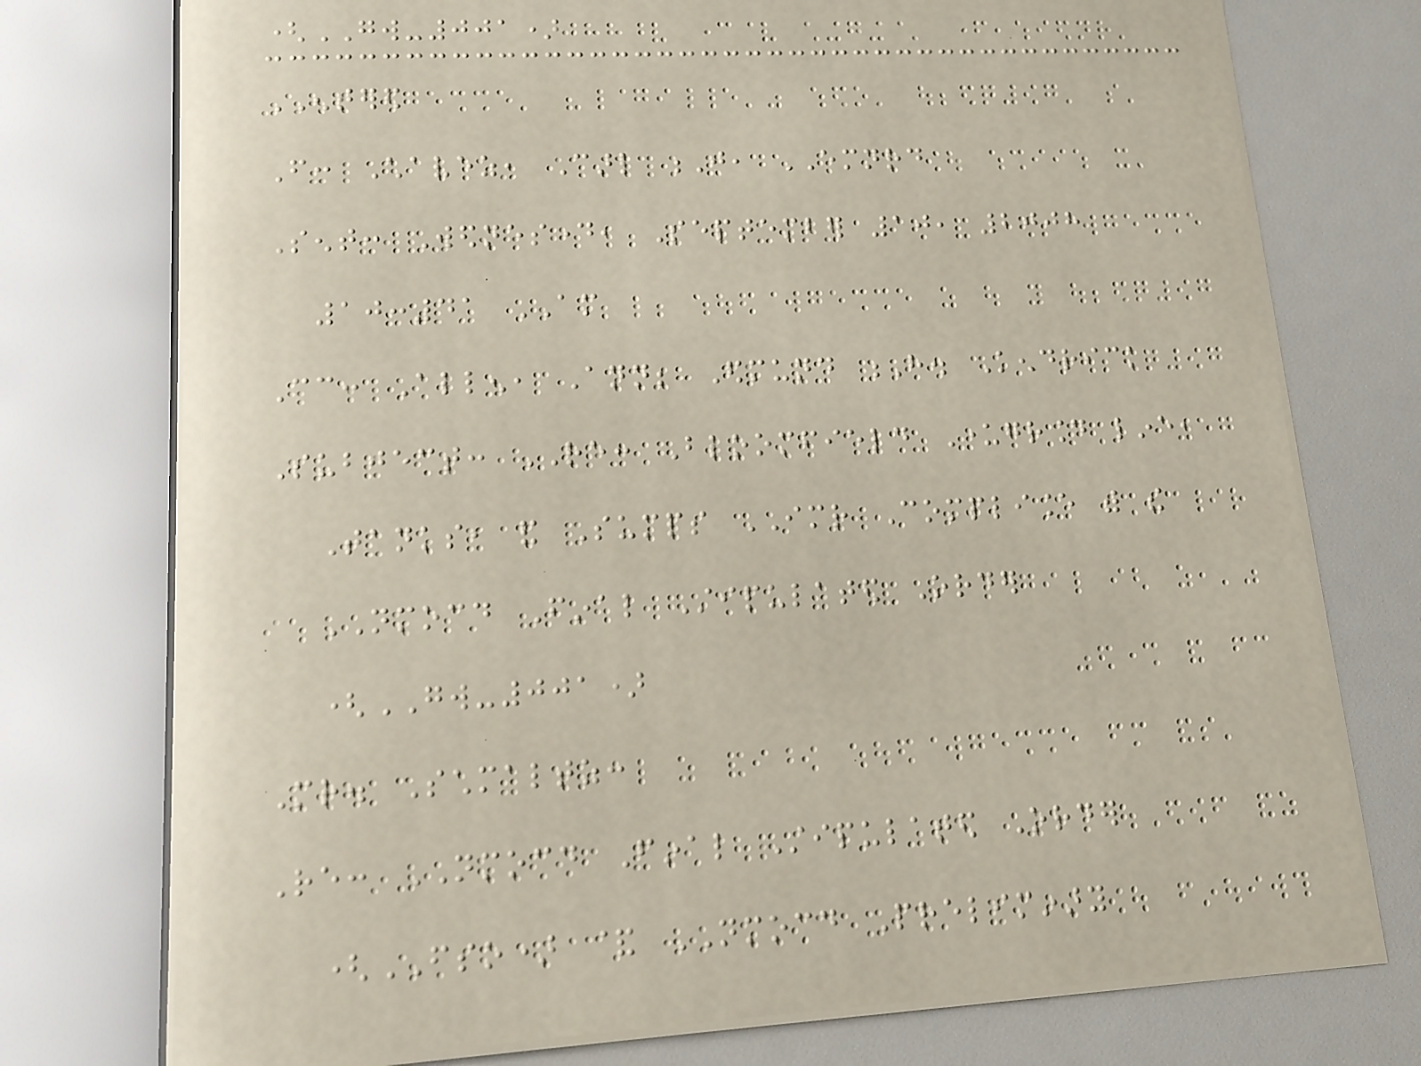(GW-001)
ENTERED
From: Chavez, Carl J, EMNRD
Sent: Wednesday, September 10, 2008
10:41 AM
Cc: Allen, Ann; Edmund H. Kendrick
Subject: RE: Bloomfield Underground line,
Tanks, and Sumps IMR Compliance with the
NMOCD Final Stipulated Order
(GW-001)
Mr. Schmaltz:
Re: NMOCD Final Stipulated Order
(FSO) & NMOCD Preliminary
